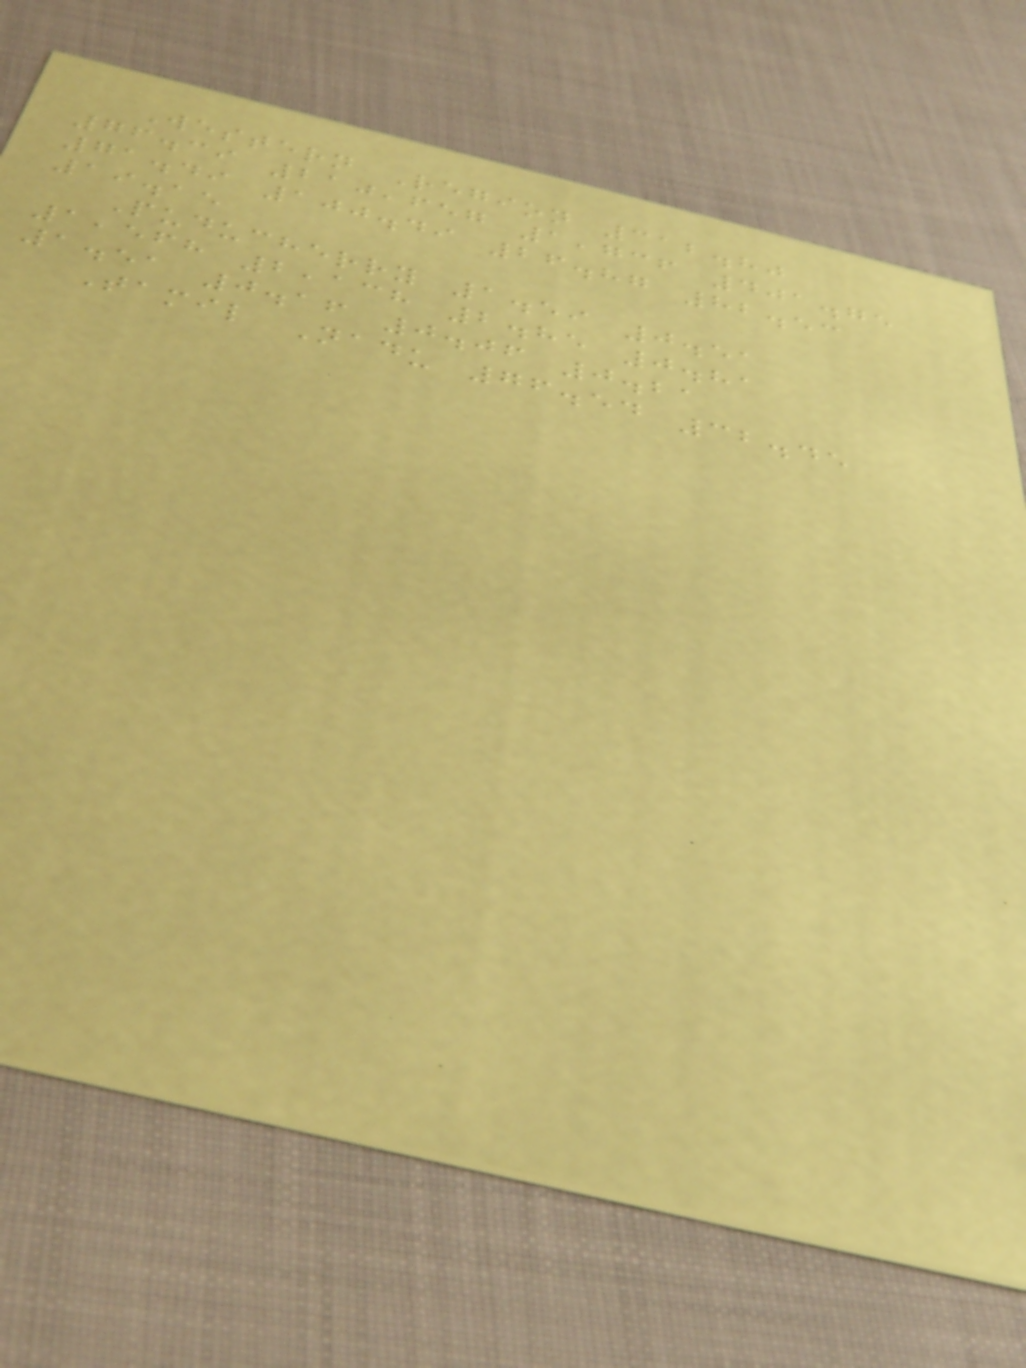Western Region 312.80
76.39 210,657 1,736 401.75
71.49 100.49 26.87 82.53
19.15
Puducherry 1.59 0.51
1,568 2,138 2.85 0.81
1.51 0.16 0.06 0.21
Tamil Nadu 76.54 32.45
